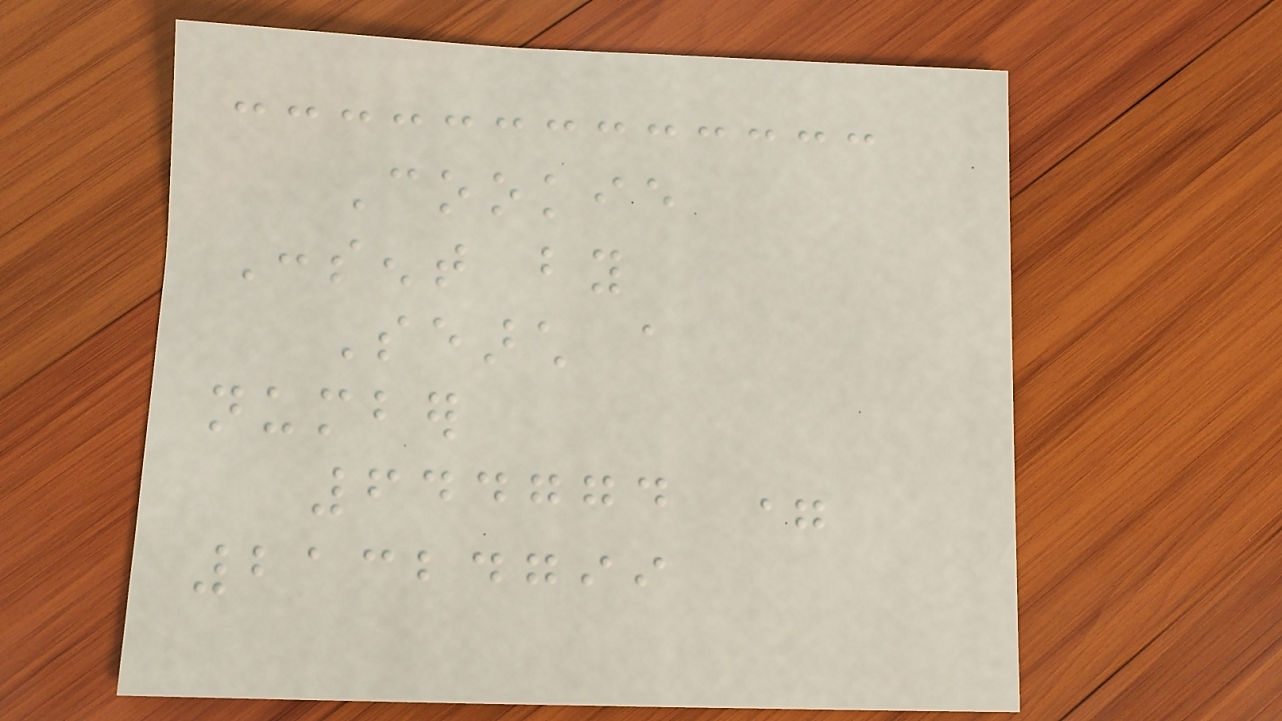Cookie
Consent by
Search a
number
644774 =
21324799
